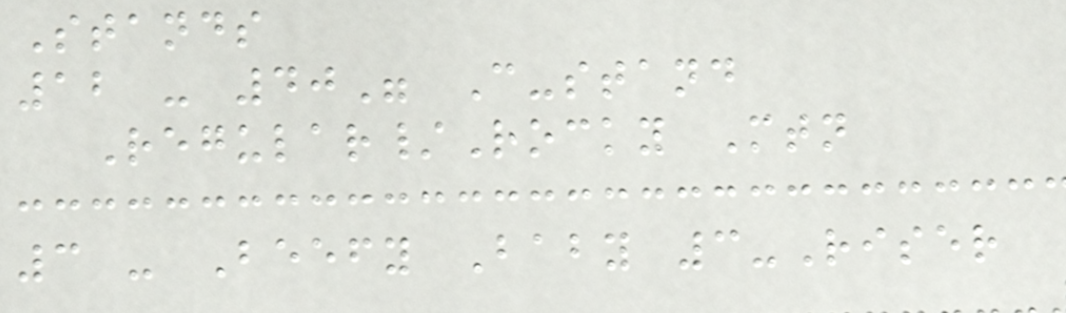Stands
12 - 40" C-stand
Regular/Rocky Mtn
3 - Beefy Baby 3-Riser
